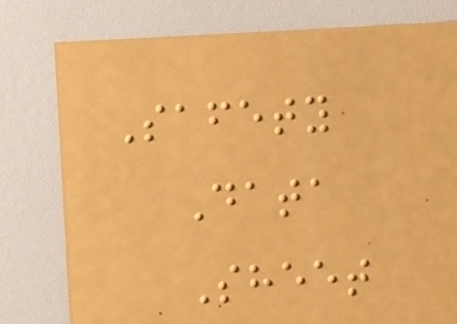Safety
Data
Sheet
